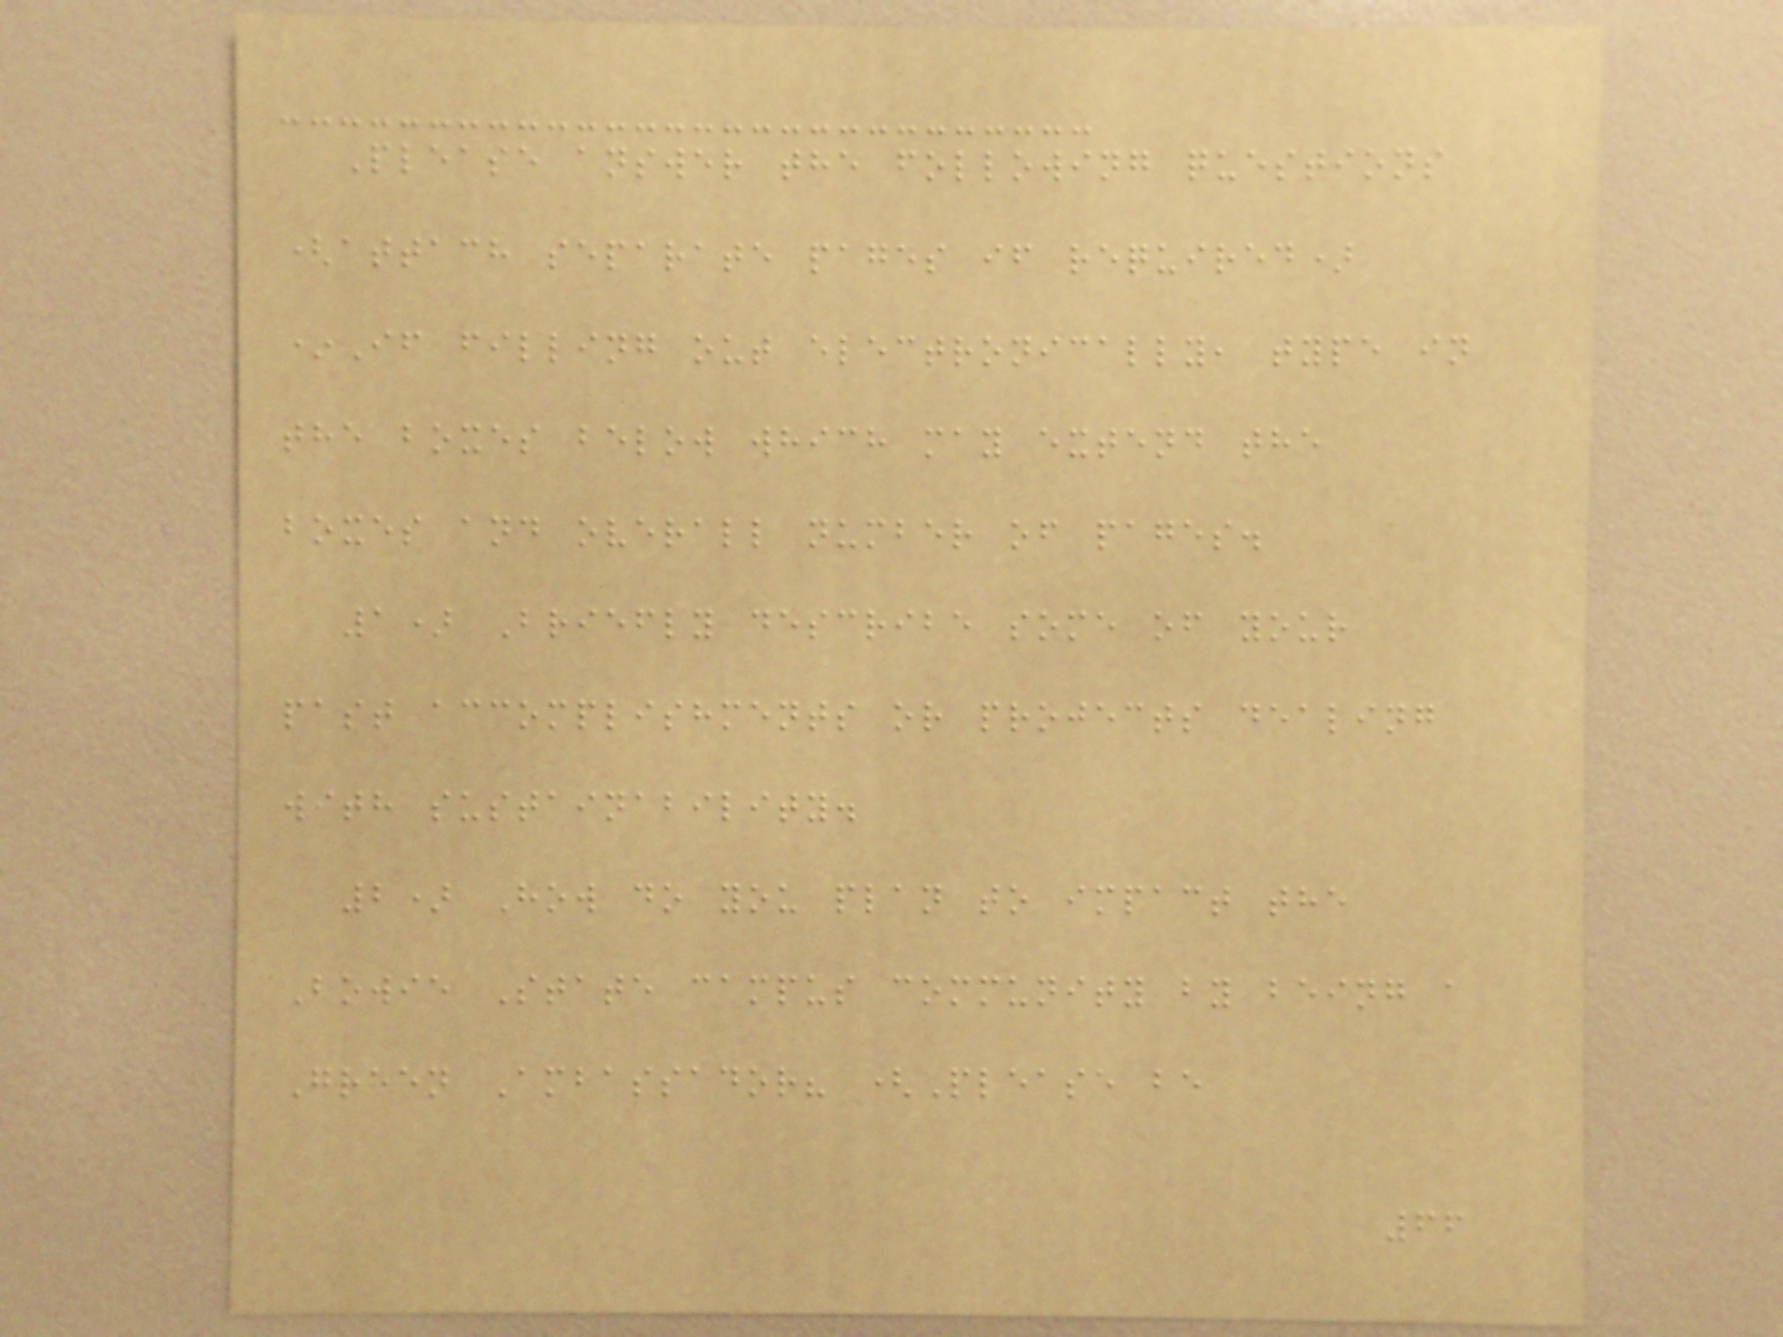Please answer the following questions
(attach separate pages if required)
*If filling out electronically, type in
the boxes below which may extend the
boxes and overall number of pages.
1) Briefly describe some of your
past accomplishments or projects dealing
with sustainability.
2) How do you plan to impact the
Bowie State campus community by being a
Green Ambassador? (Please be
66
